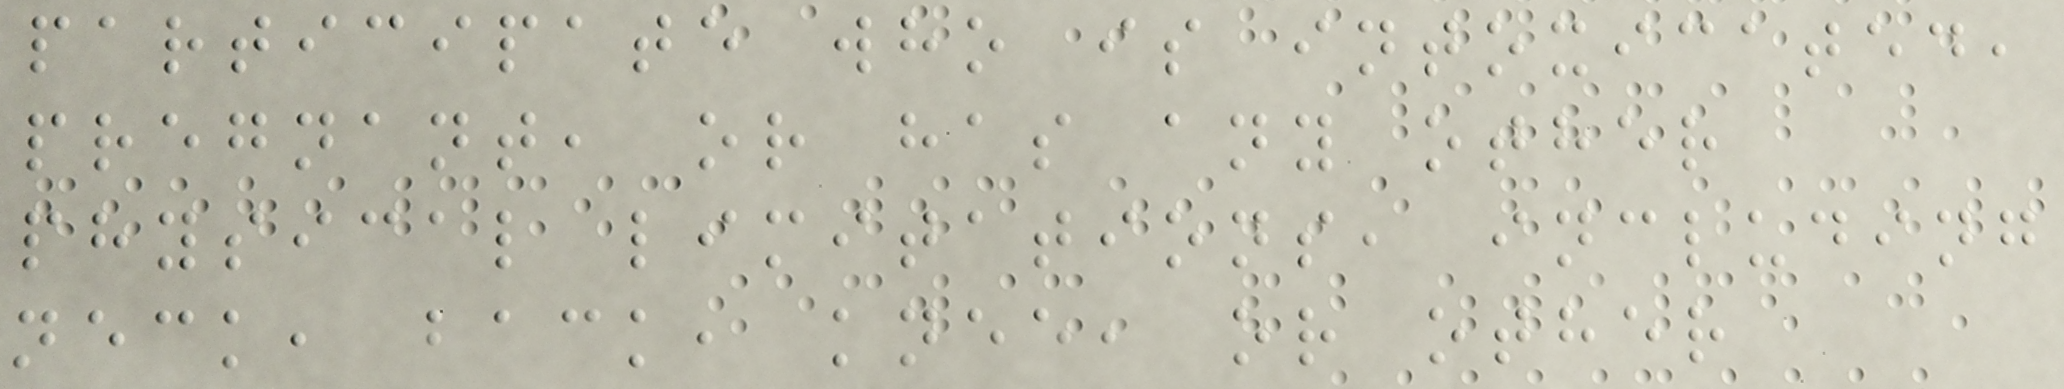participate who is intoxicated,
pregnant, or has any other
physical limitations, including
neck, back, knee, or other
